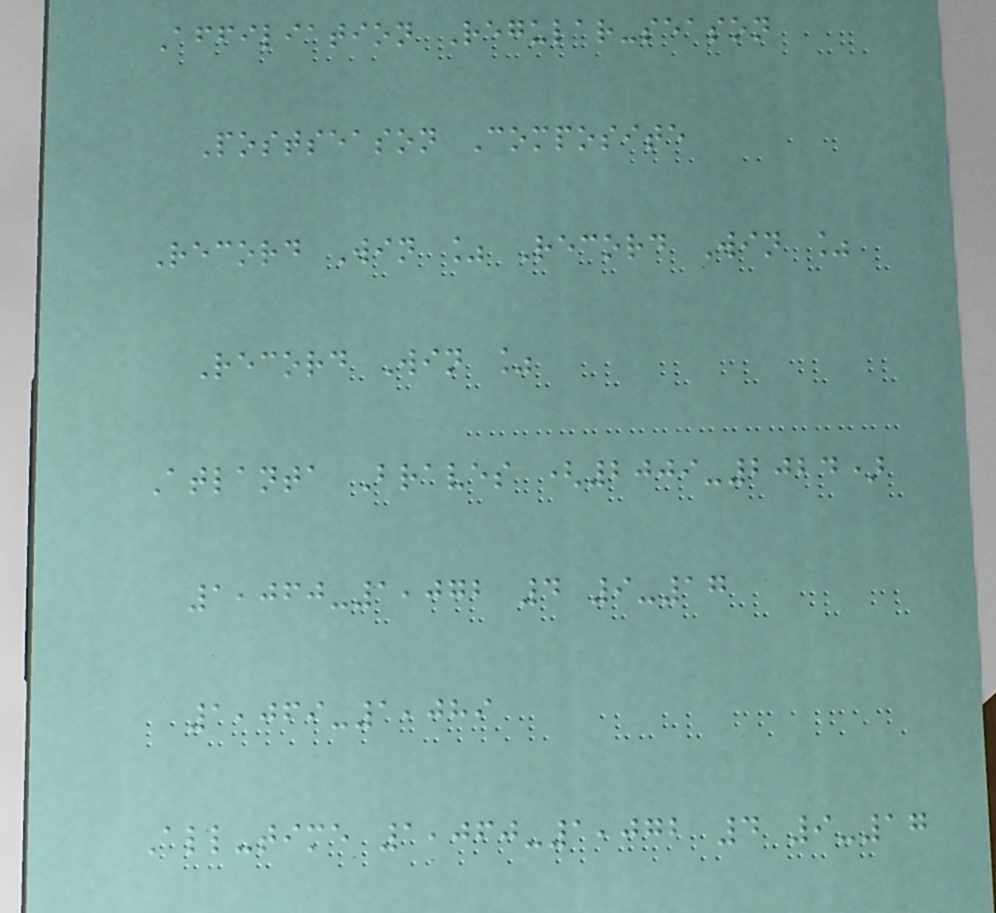Affiliation Regular-season
Postseason Composite
Record Win % Record Win %
Record Win %
Atlanta Braves (2009-2024)
1,060-1,072 4 9-17
1,069-1,089
All-time 1,060-1,072 4 9-17
